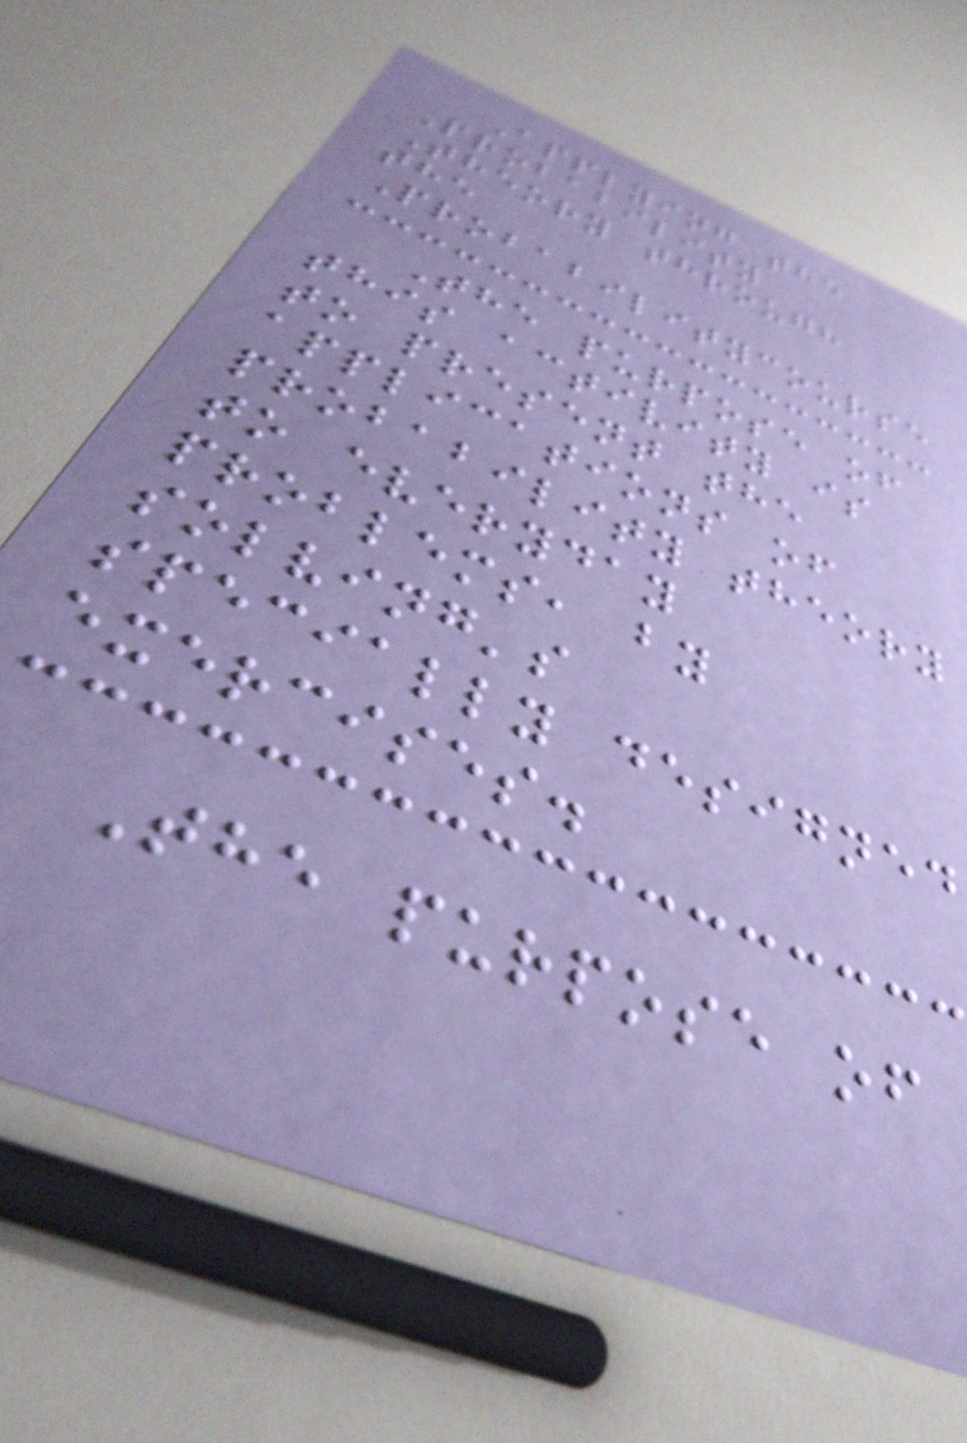Applying the
Probability
Theory through
the
Probabilitycourse
The purpose of
this activity is
to present the
applications of
probability theory
to everyday
problems, by
solving's
specially designed
exercises.
The purpose of
